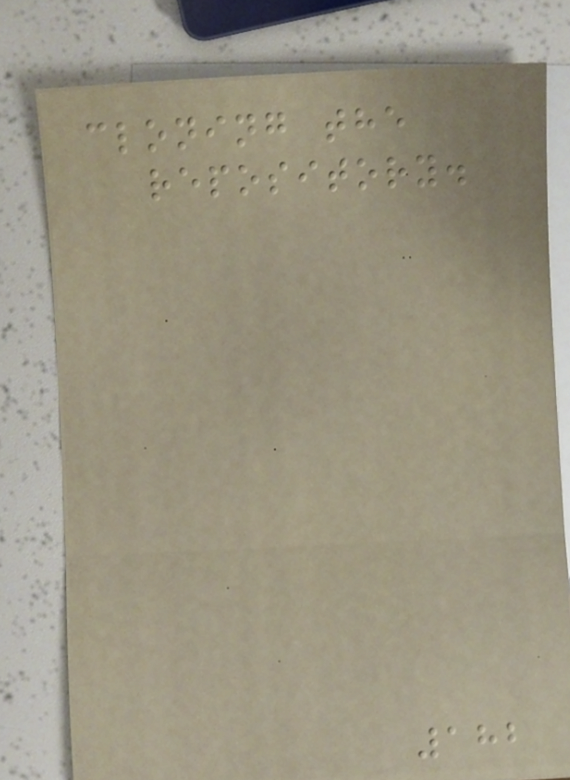cloning the
repository.
182
